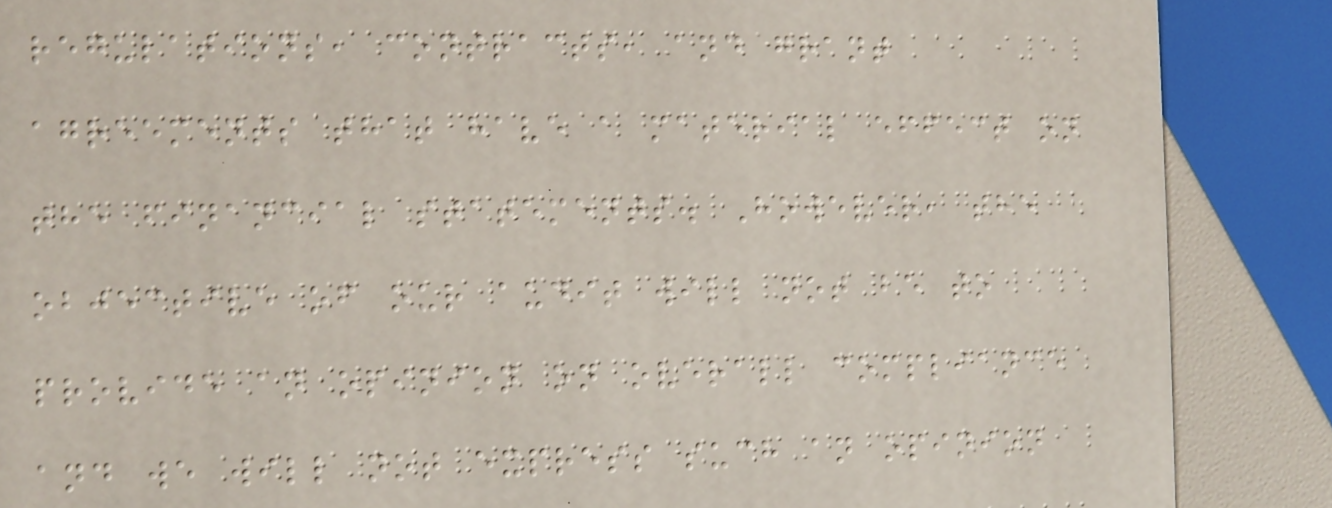regulations, contracts, and grant
agreements that have a material effect on
the financial statements. However, the
objective of our audit will not be to
provide an opinion on overall compliance
and we will not express such an opinion
